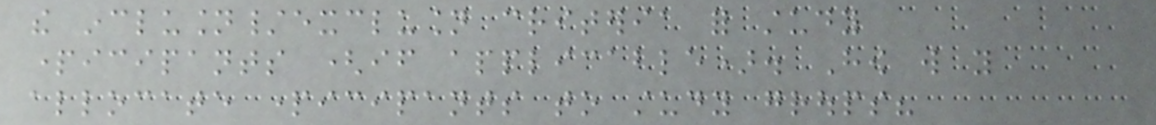the inclusion/exclusion criteria for study
participants (if applicable). How will you
allocate participants to study groups?
